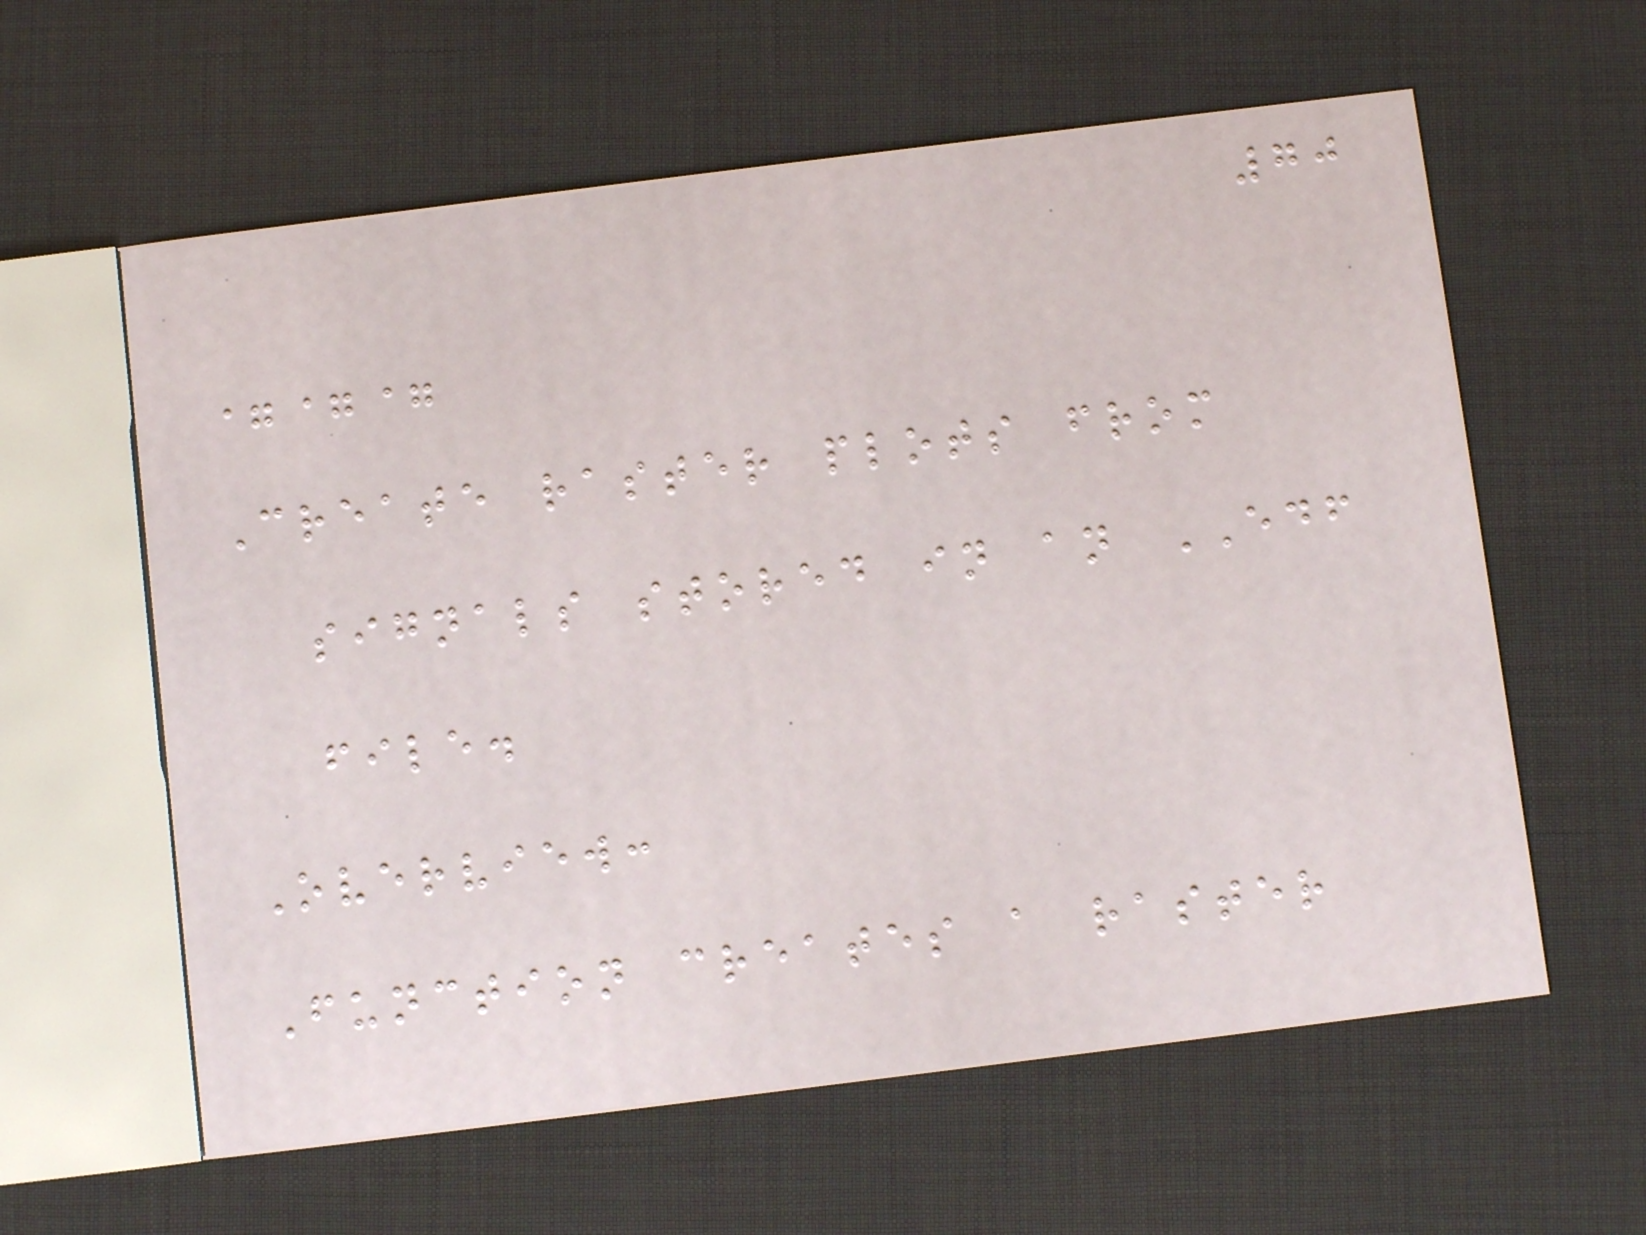70
===
Create raster plots from
signals stored in an EDF
file.
Overview:
Function creates a raster
